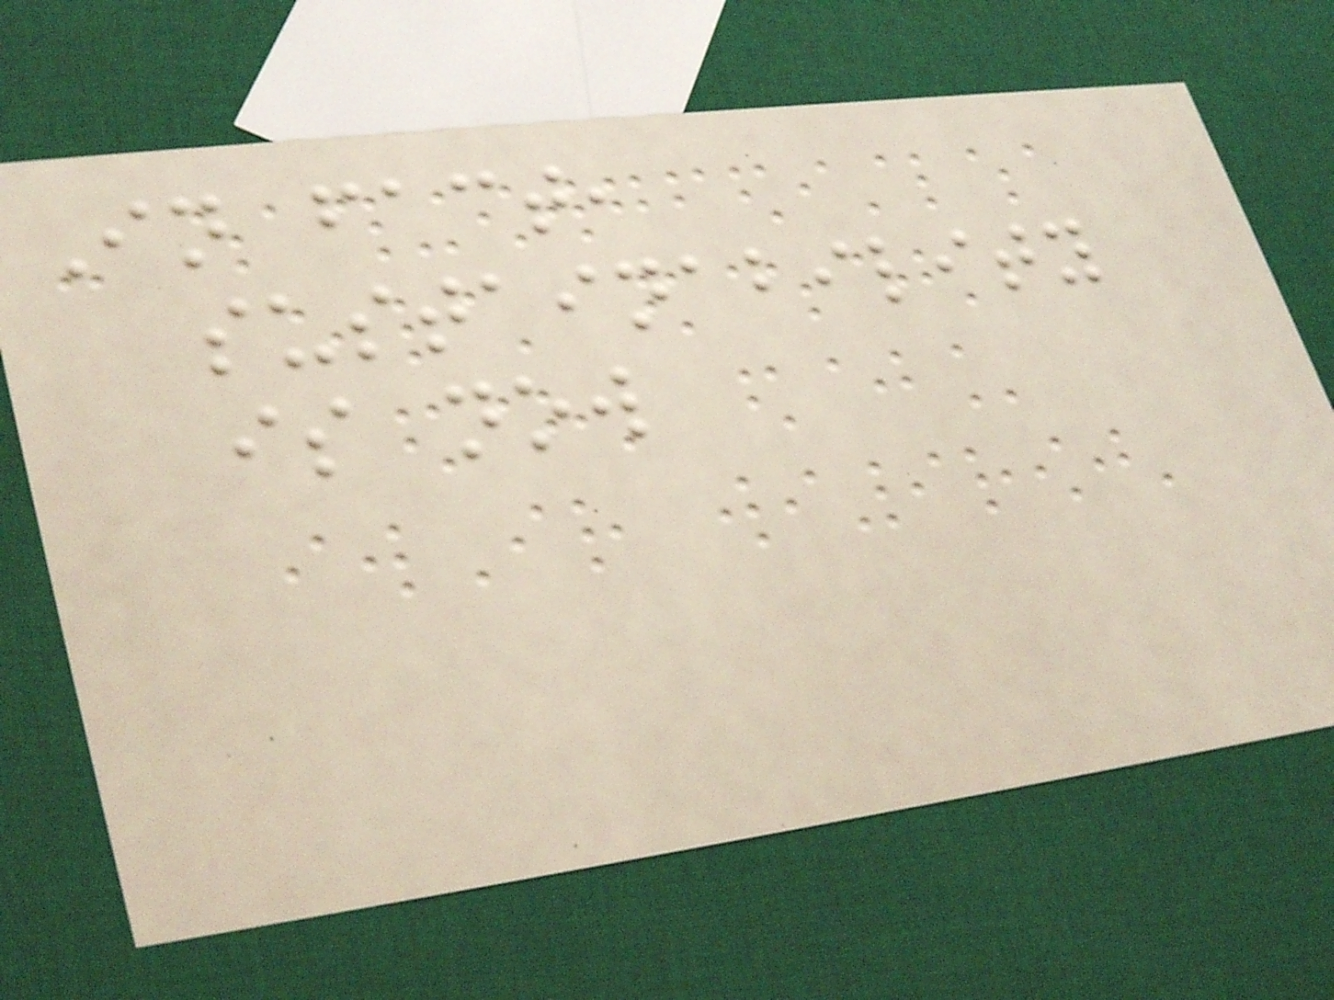In fact,
sustainability
is now
